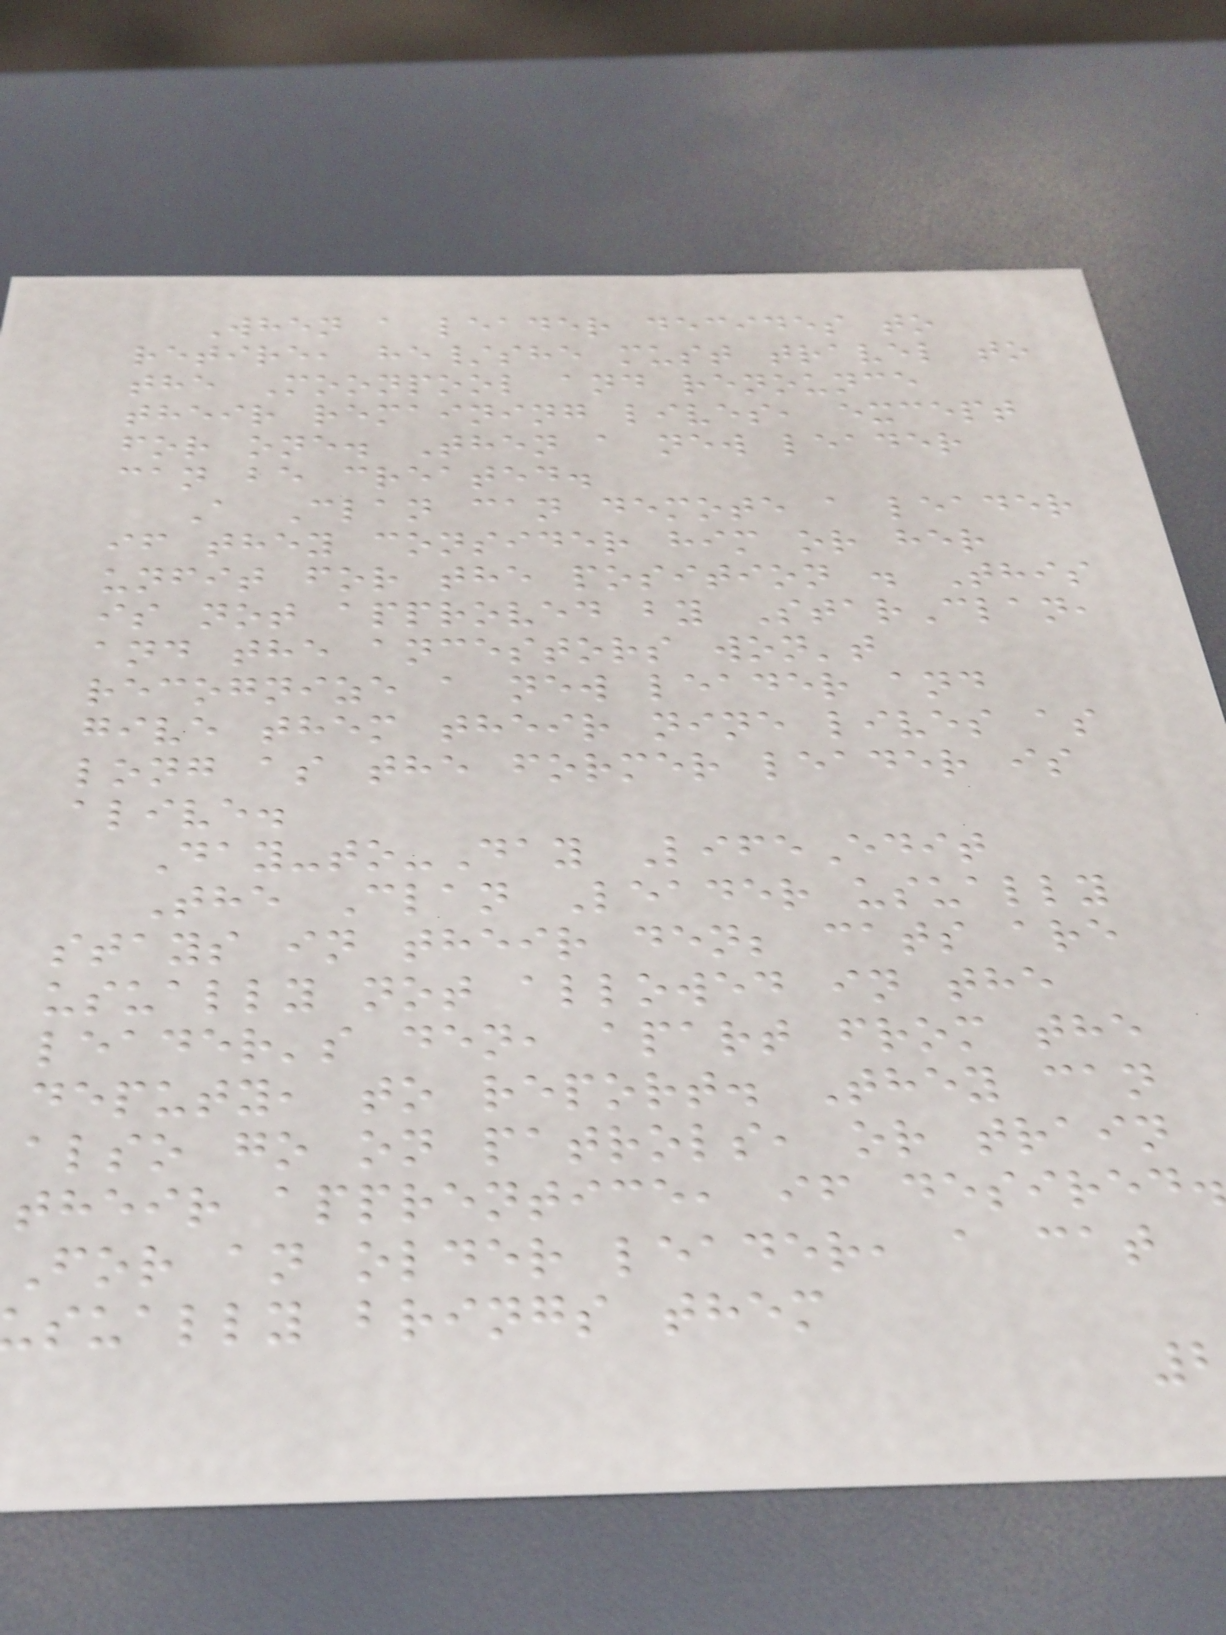When a leader decides to
retire, he/she must travel to
the Moonpool and renounce
their remaining lives, except
for one. Then a new leader
can be created.
A Clan can demote a leader
if they consider him or her
unfit for the position . This
is not approved by StarClan,
and the ancestors won't
recognize a new leader and
give them their nine lives as
long as the former leader is
alive.
Day-to-Day LifeEdit
The Clan Leader usually
stays in their den; cats are
usually not allowed in the
leader's den, apart from the
deputy, to report. They can
also go on patrols, or train
their apprentice, if desired
For an older leader, a cat
sually brings them
